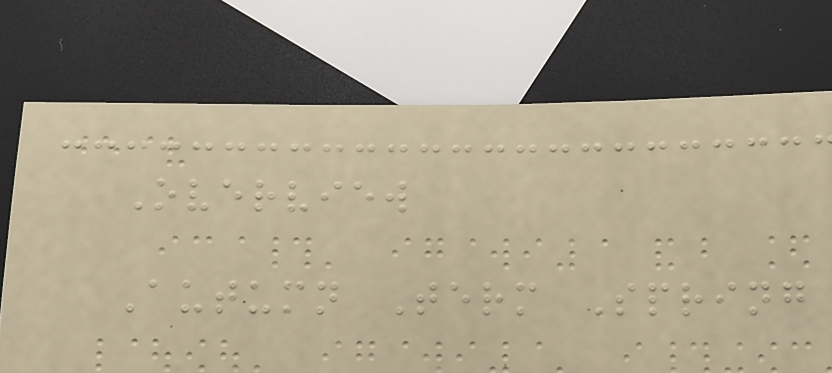Overview
Autumn Term Spring
